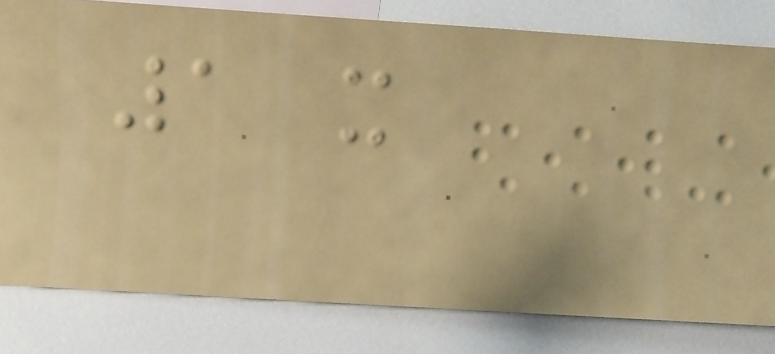1 x
